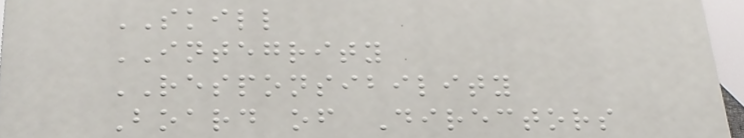SKILL
INTEGRITY
RESPONSIBILITY
Board of Directors
